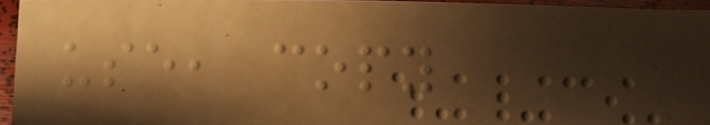use, copy
